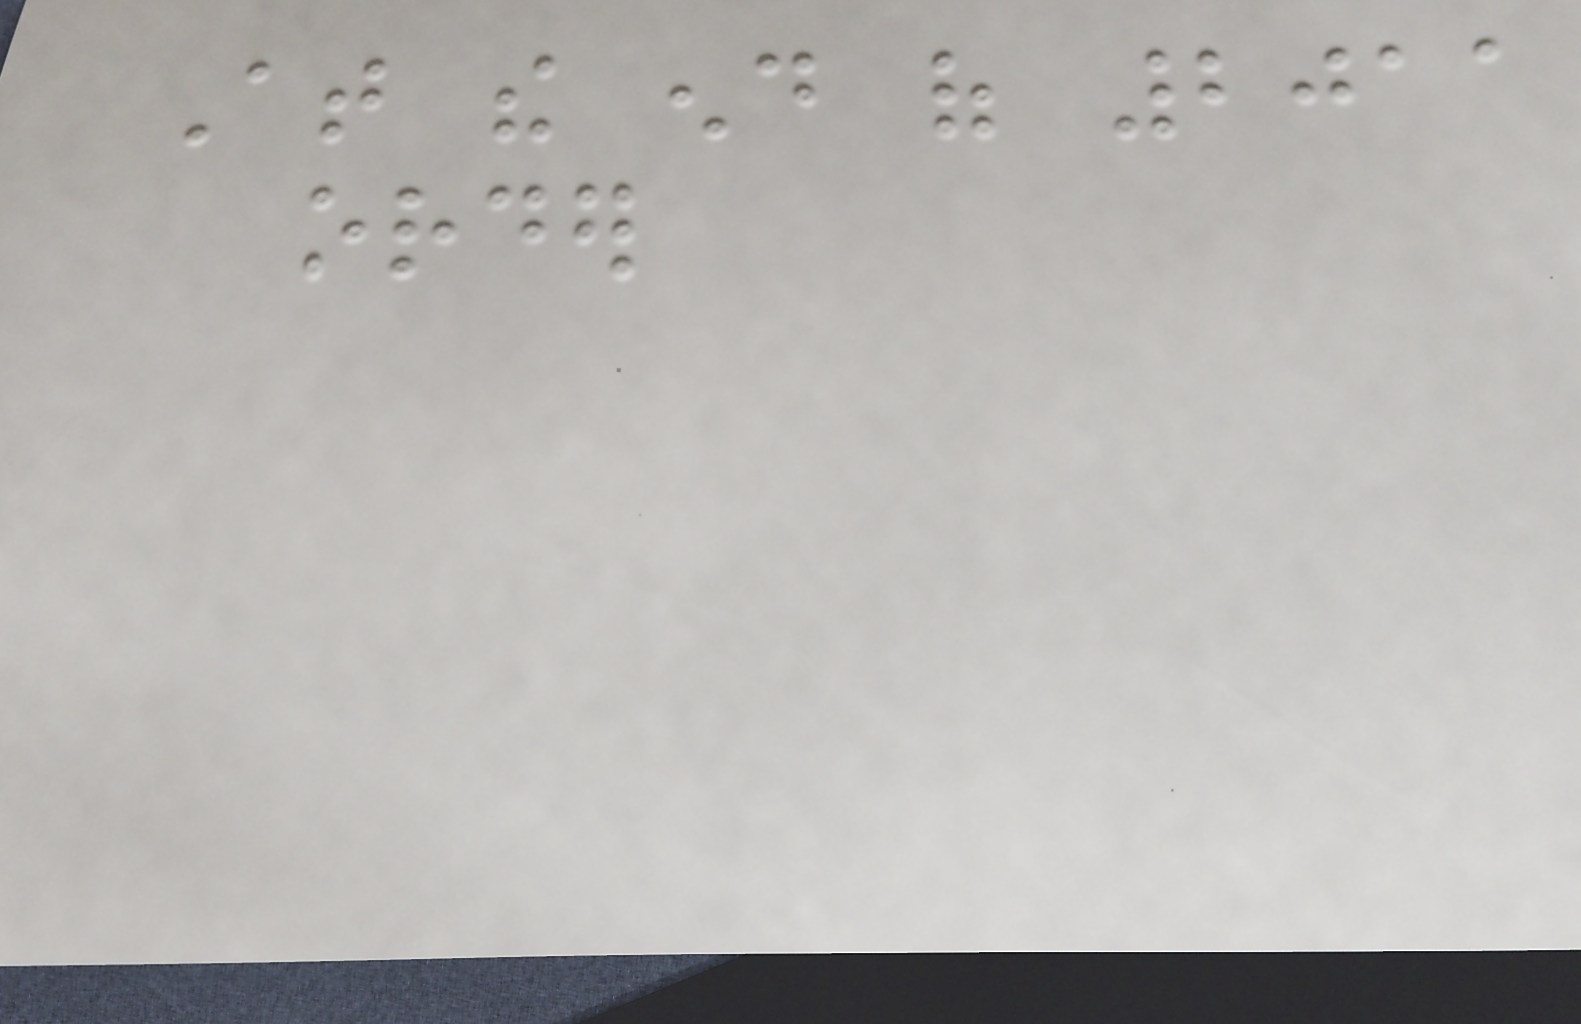At the end of 2011
order
